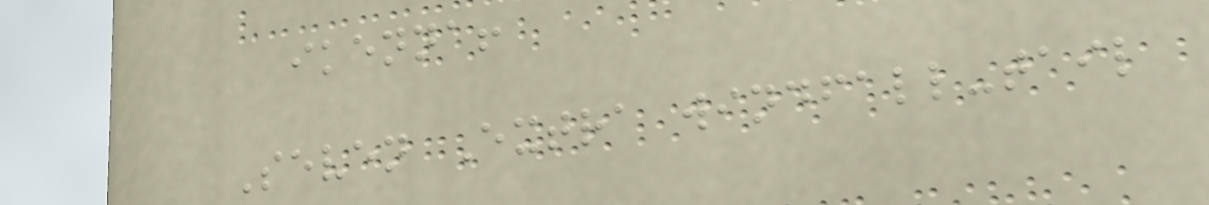ikenna!
Seven Extra windfall-tail
